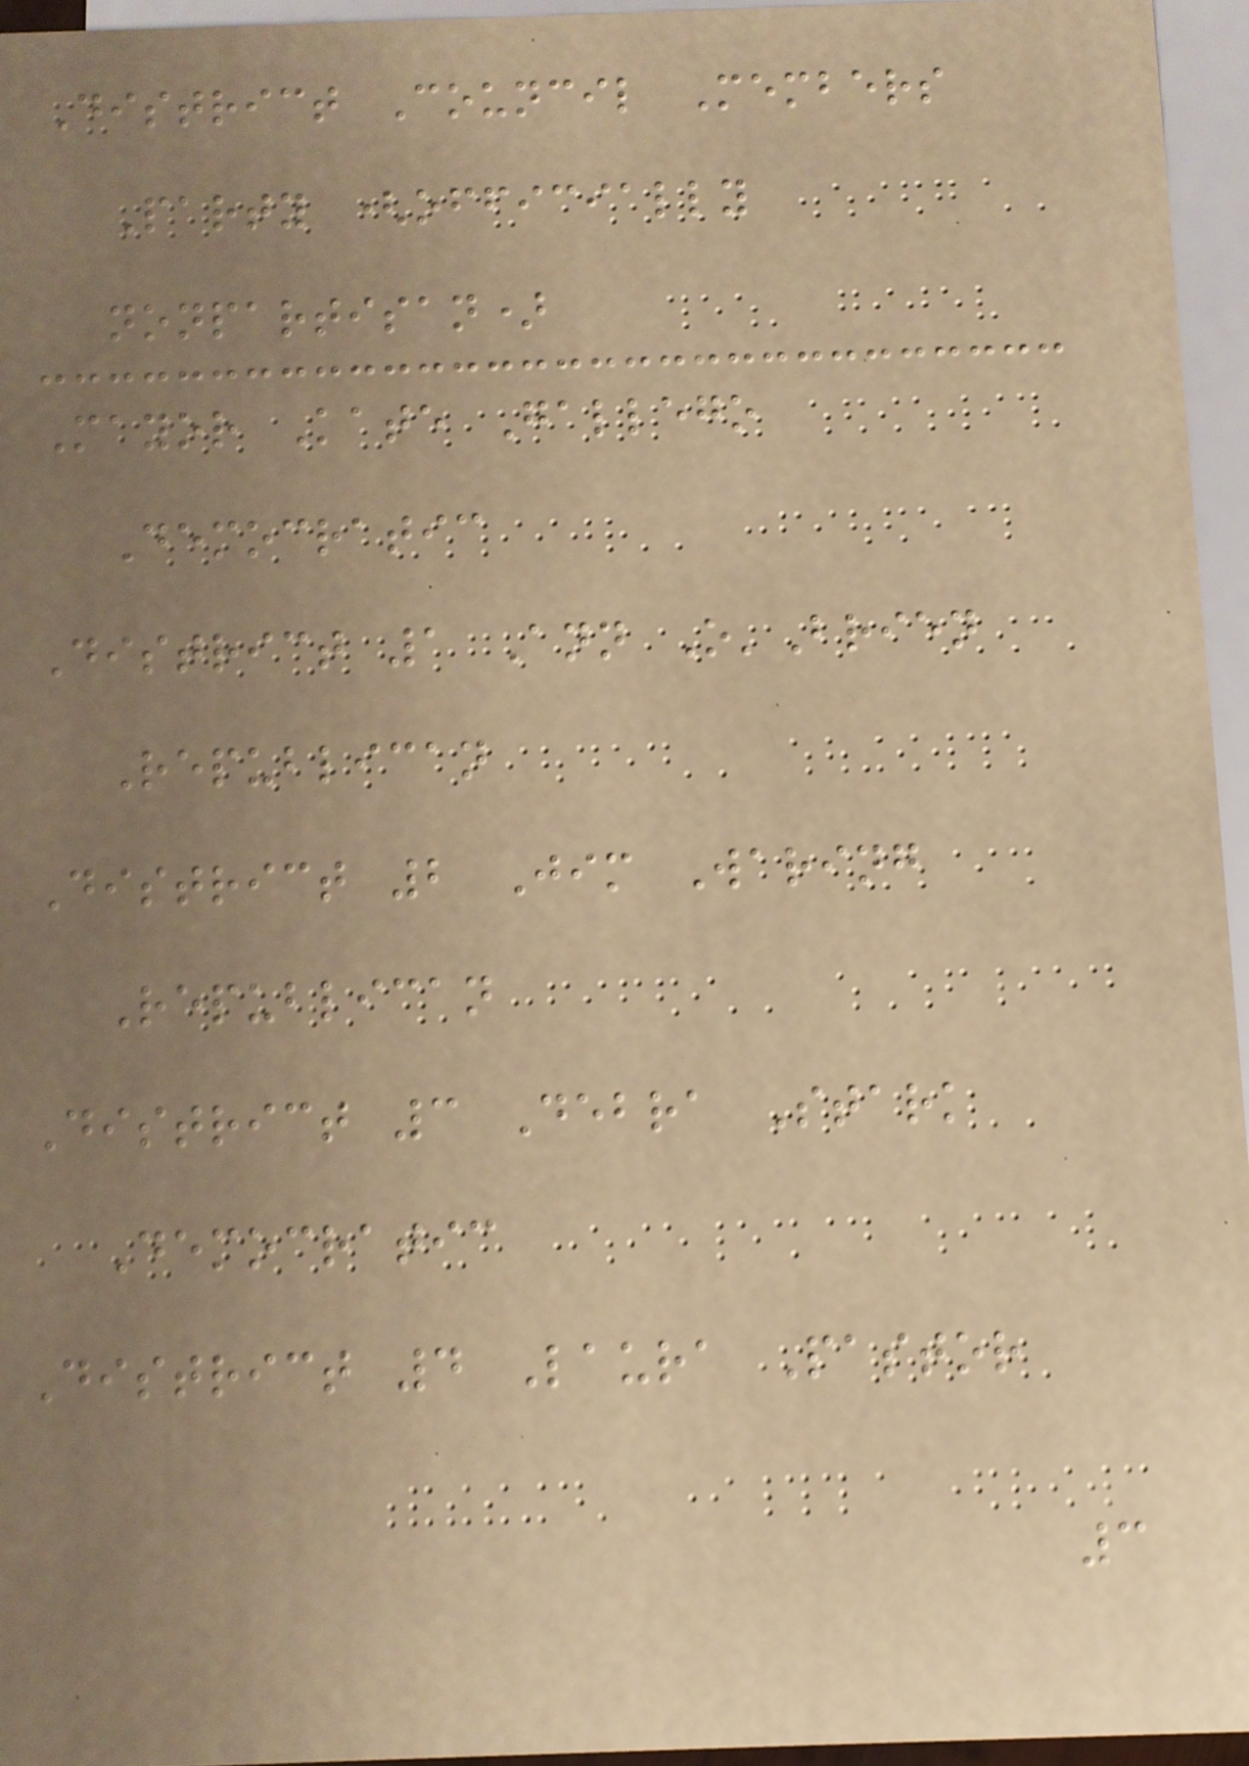District Council Members
Party (officially
nonpartisan)
Mayor Kate Gallego
Democratic
District 1 Ann O'Brien
Republican
District 2 Jim Waring
Republican
District 3 Debra Stark
Democratic
District 4 Laura Pastor
3
